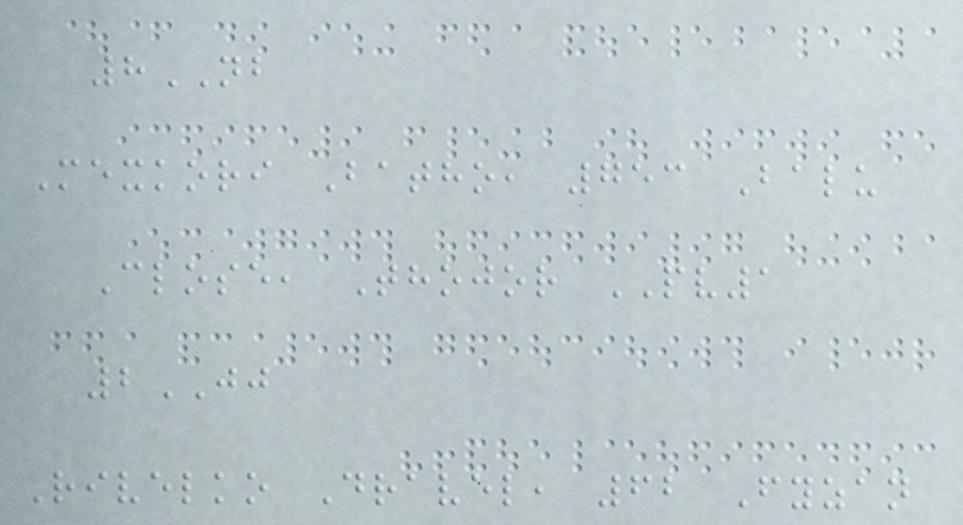8NB
Mexkori Batho, 753 Balu
Close, Thojor PV1
2JJ
Rivelko Dravel, 62 Fyzan
